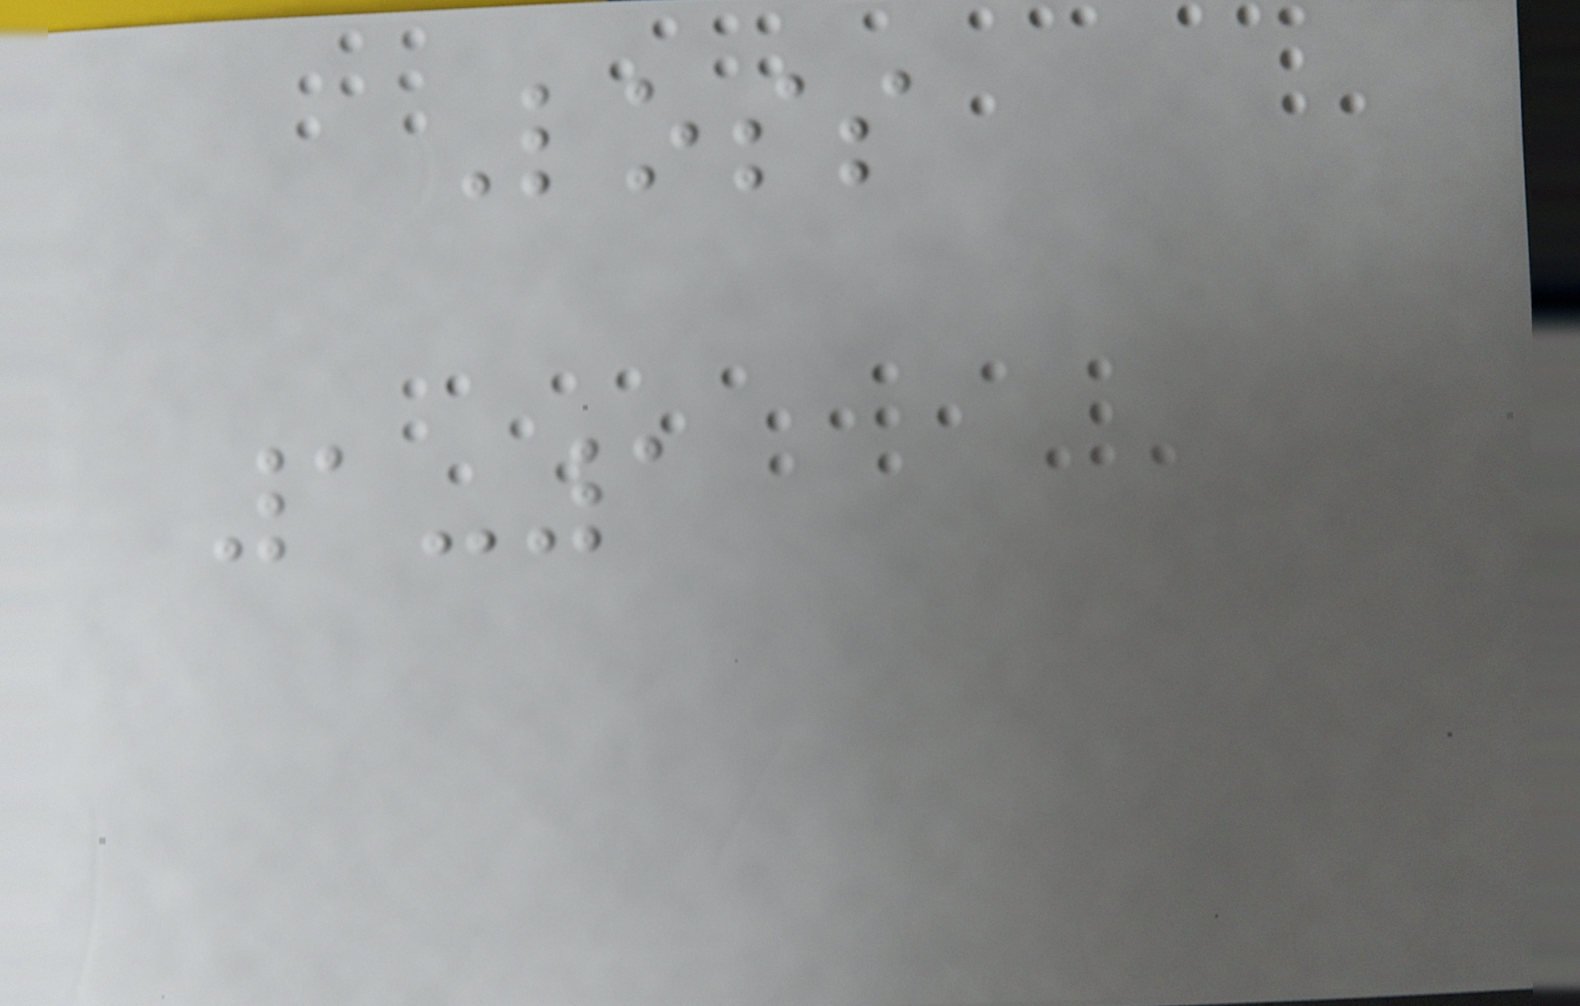Loss
1-1
